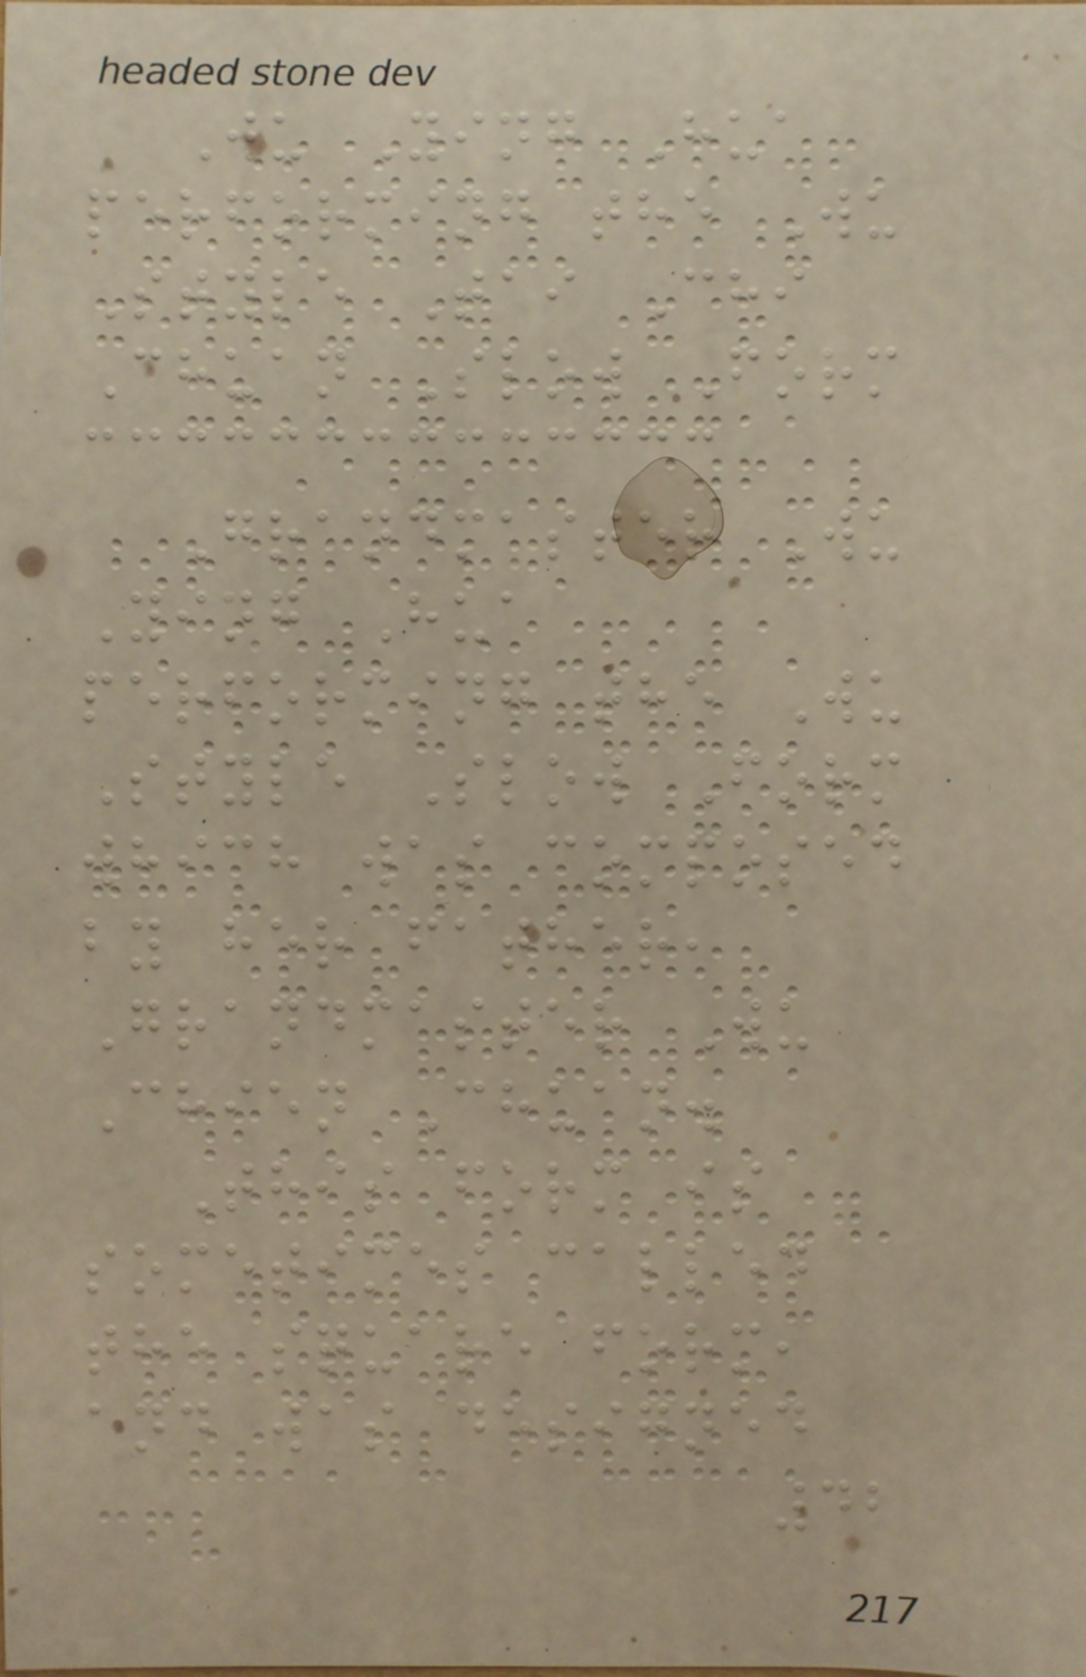Wu Ying Hua
performing the Wu
Style Tai Chi
Chuan Slow Form
Grandmaster Wu
Ying Hua
performing the Wu
Style Slow Form
which was composed
by her father,
Grandmaster Wu
Chien Chuan.
This form is
sometimes called
the square form,
and was designed
42
